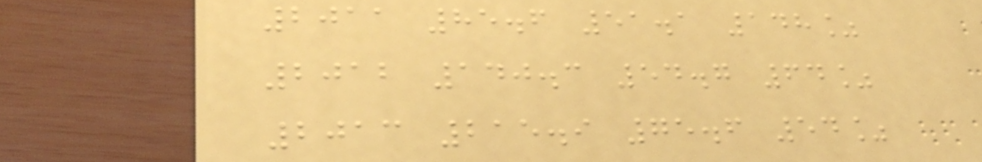2011 85.6 51.1 148%
2012 140.3 54.7 64%
2013 215.9 75.6 54%
